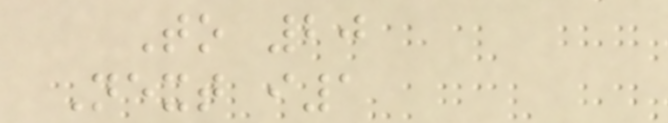To 20
Next i1
